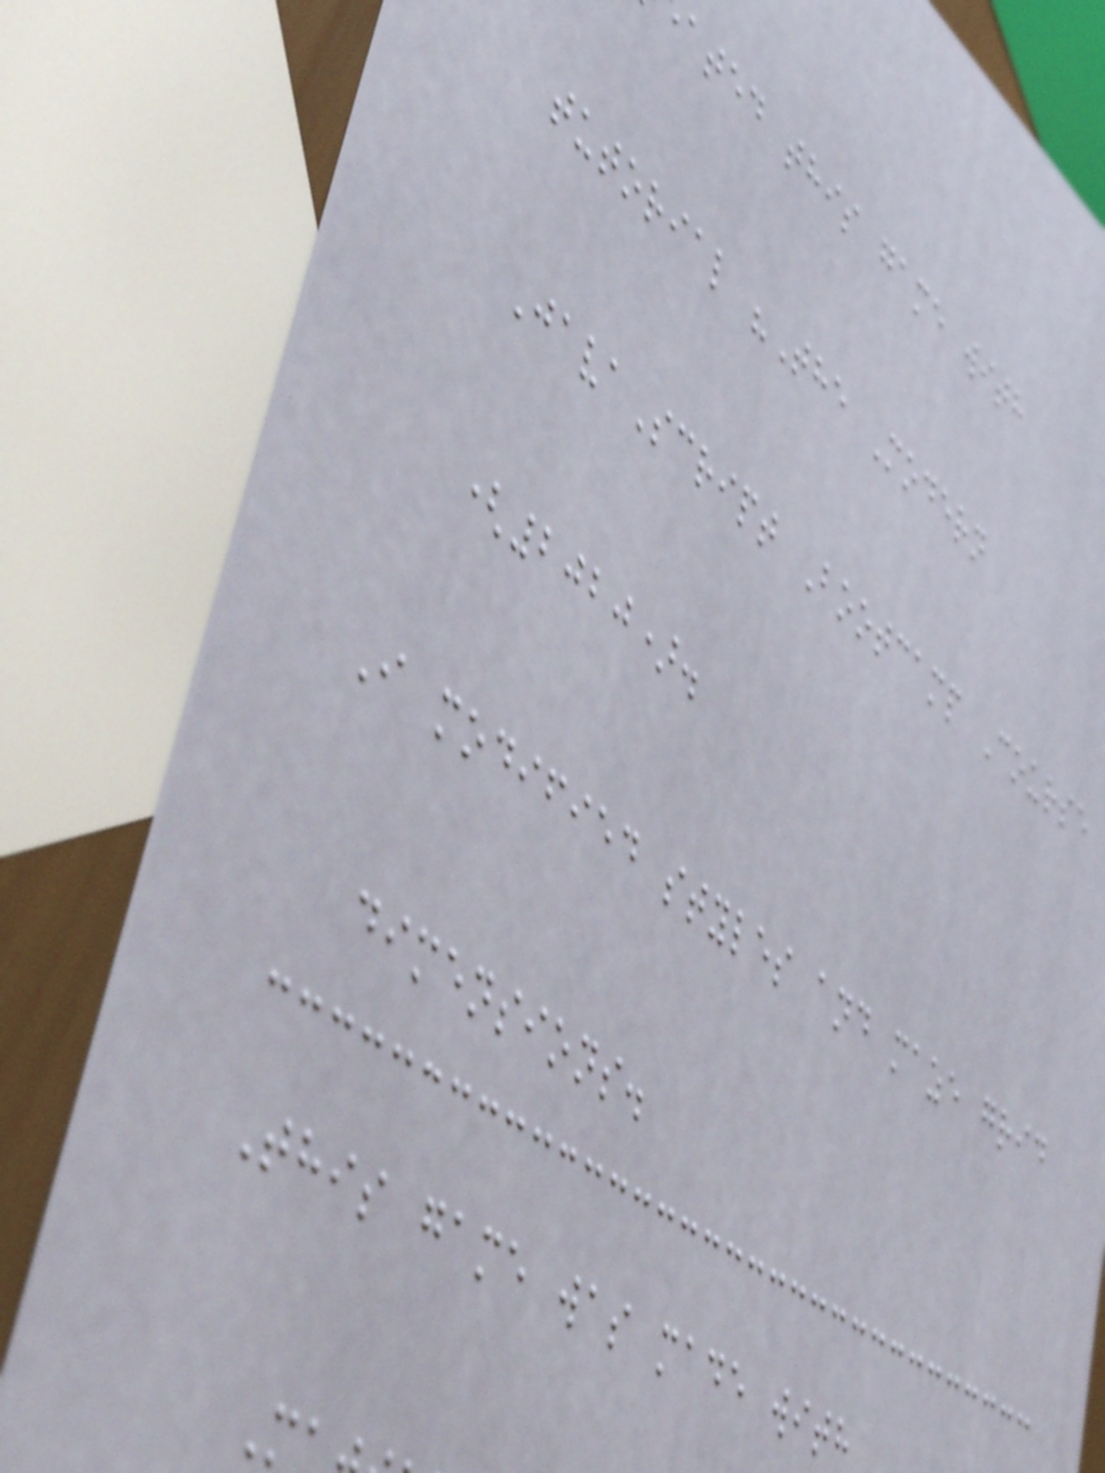ated this game with
tutorial "The Modern
JavaScript Bootcamp Course
(2020).
I modified styles and maze grid
dimensions.
This game was made with
